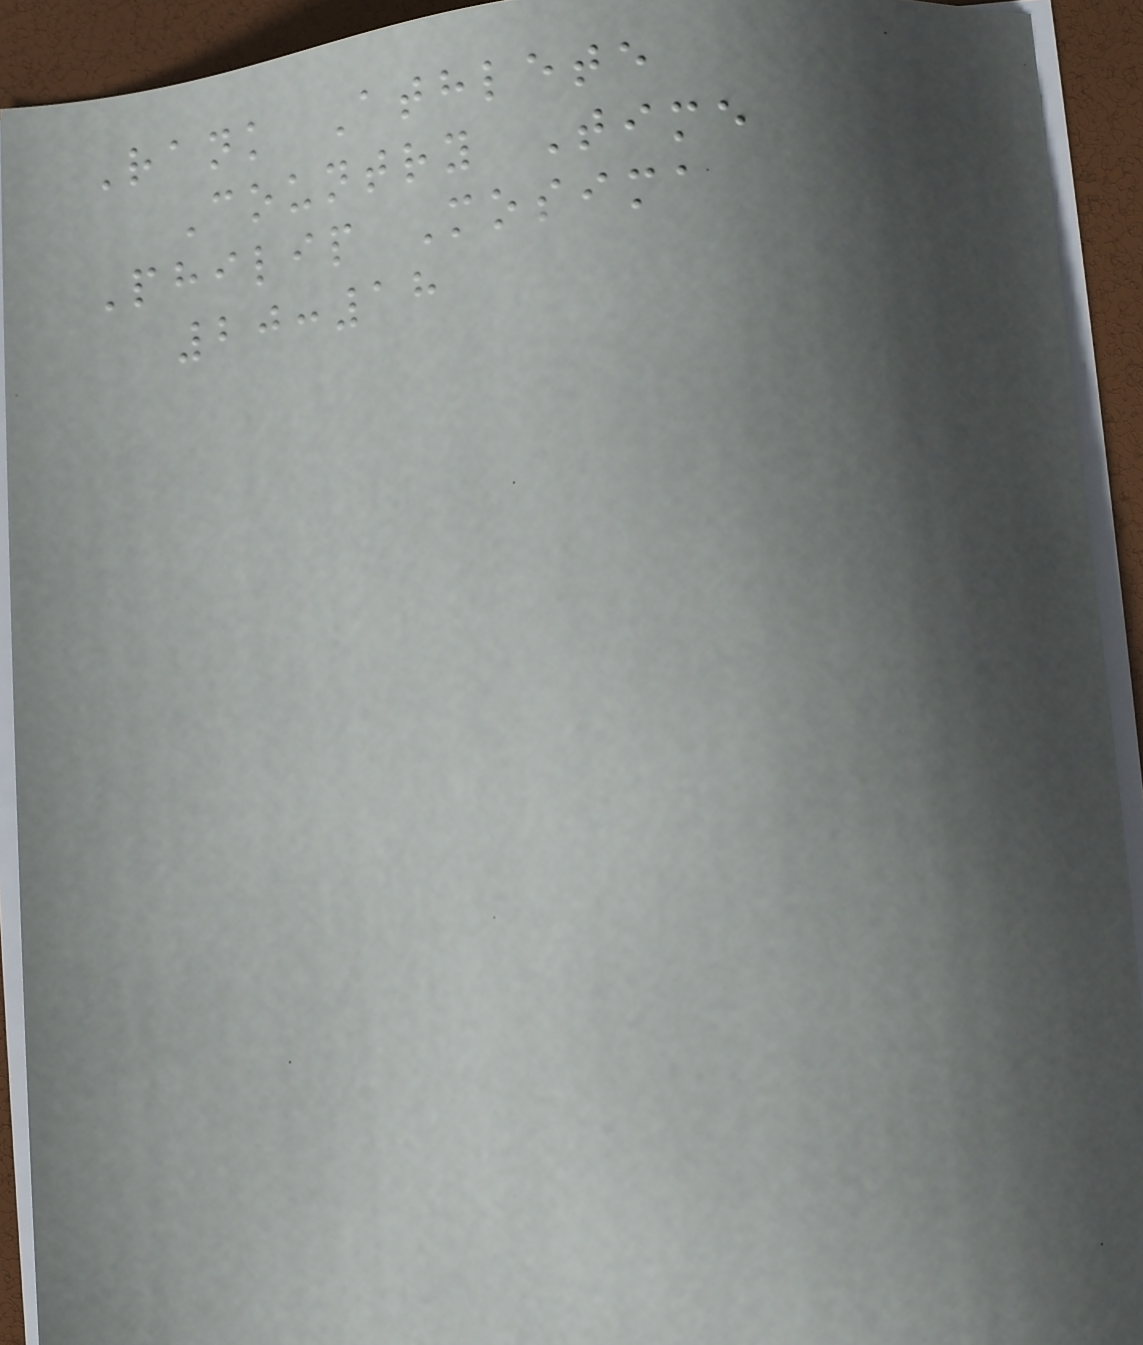Rank Athlete
Country Time
Philip Mosima
20:18
